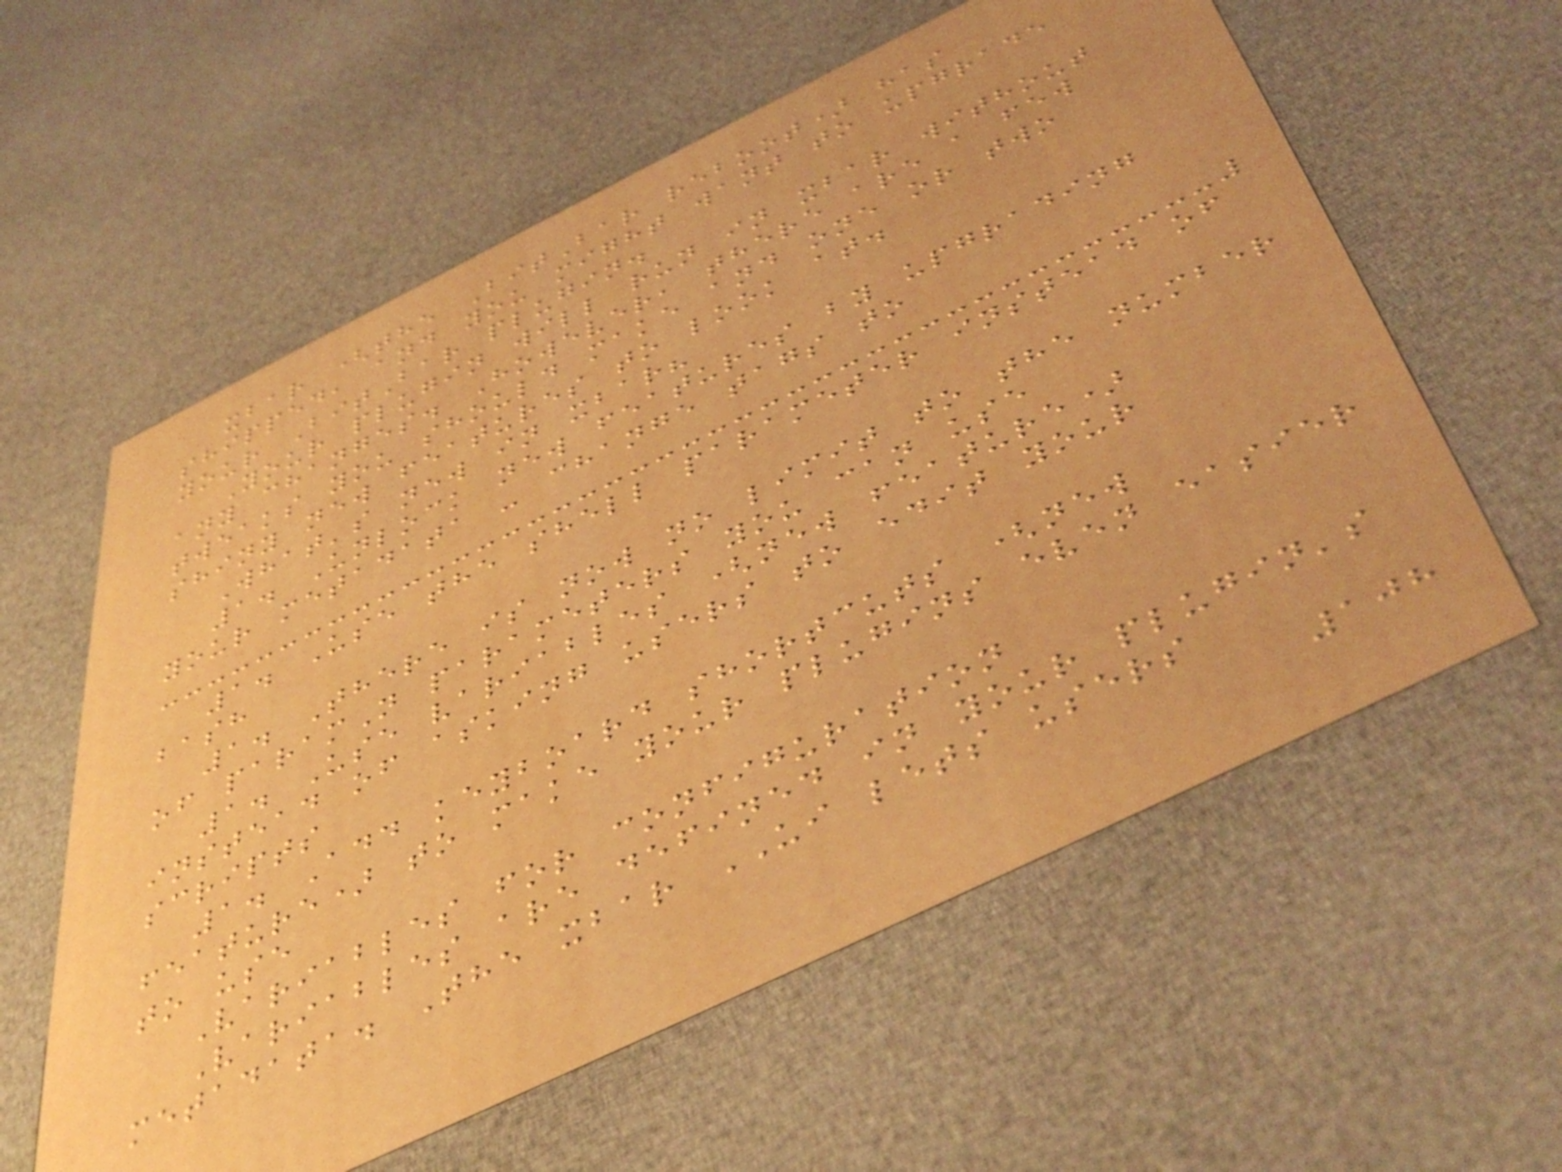xbar (the BitBar reboot) has
shipped, and you might want to upgrade
your BitBar plugin.
Your plugin will run in xbar without
any changes. However, there are a few
tweaks you should make and one or two
shiny new features to look at.
What's new in xbar?
1. Unlock new features by upgrading
your metadata - change tags to
1. Use the shell parameter instead of
bash
1. There is now no limit to the number
of paramN parameters you can use
1. Use variables (new feature)
instead of asking users to edit your
scripts
1. Add keyboard shortcuts (new
feature) to make your plugins even easier
to use
Variables for configuration
Variables are defined in your plugin's
metadata. The xbar UI lets users
108
